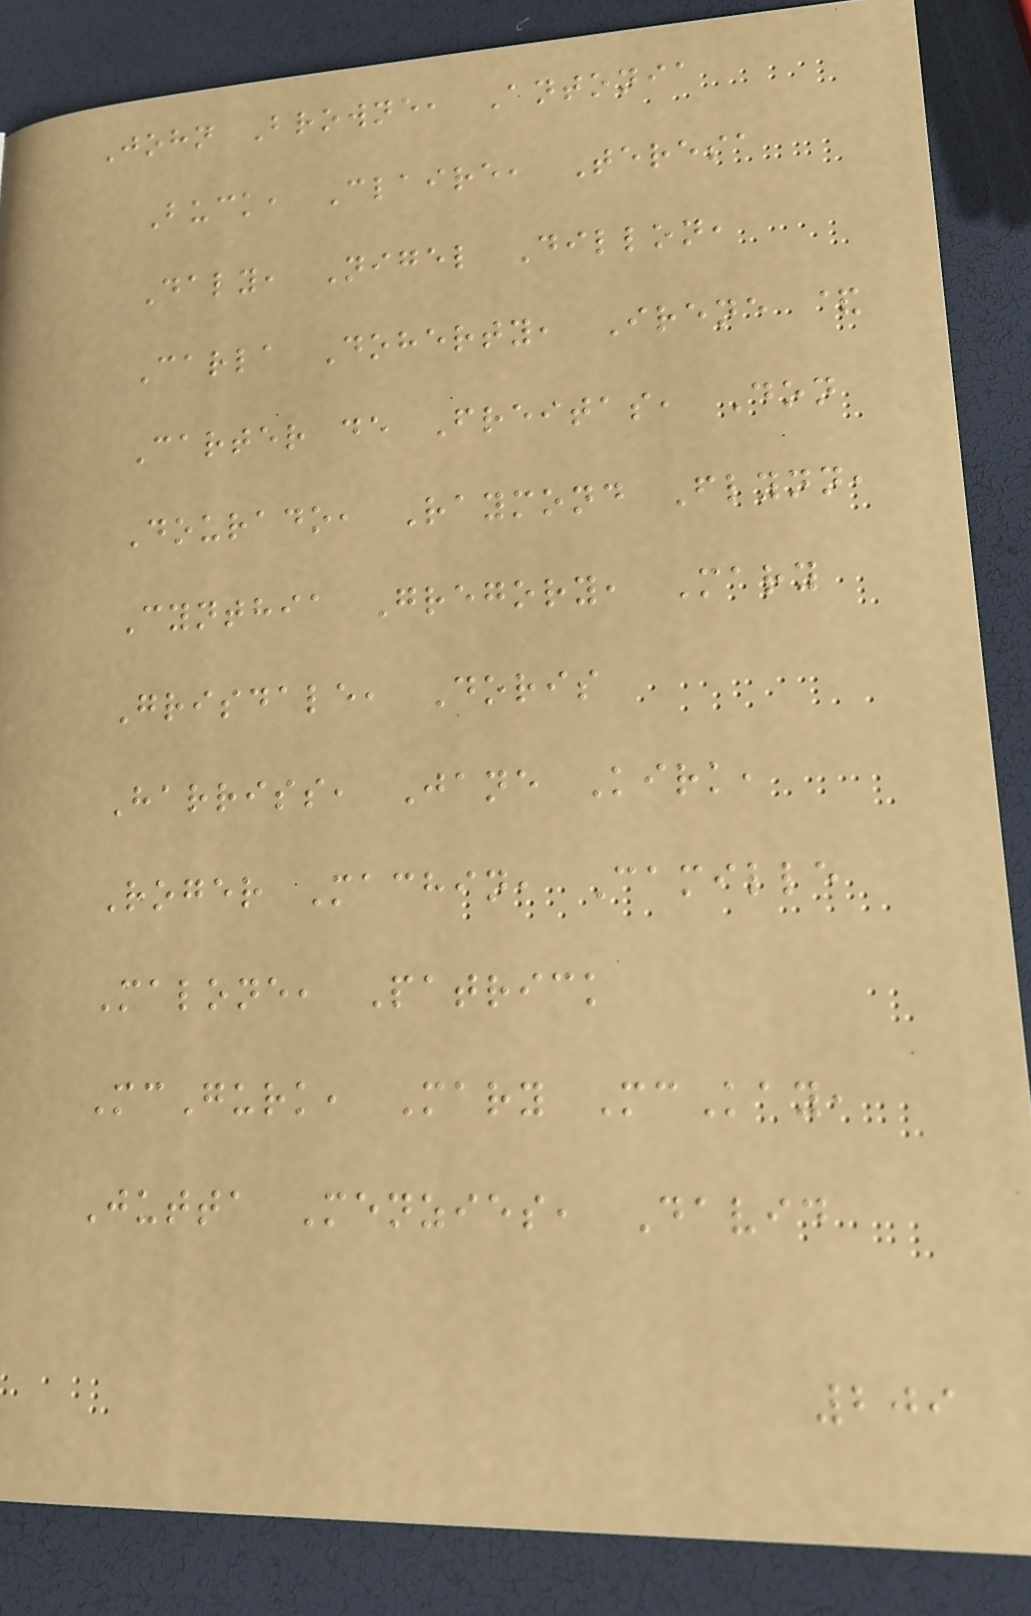John Browne, Antonia
Buck, Claire, Teresa
Daly, Nigel Dillon,
Carla Doherty, Irene &
Carter de Freitas, Don
Dourado, Raymond Flynn,
Cynthia Gregory, Mary
Grisdale, Doris
Harriss, Jane Kirk,
Roger Machin, Camille
Malone, Patrick
McGurk, Mary McKay,
Jutta Menzies, David
209
